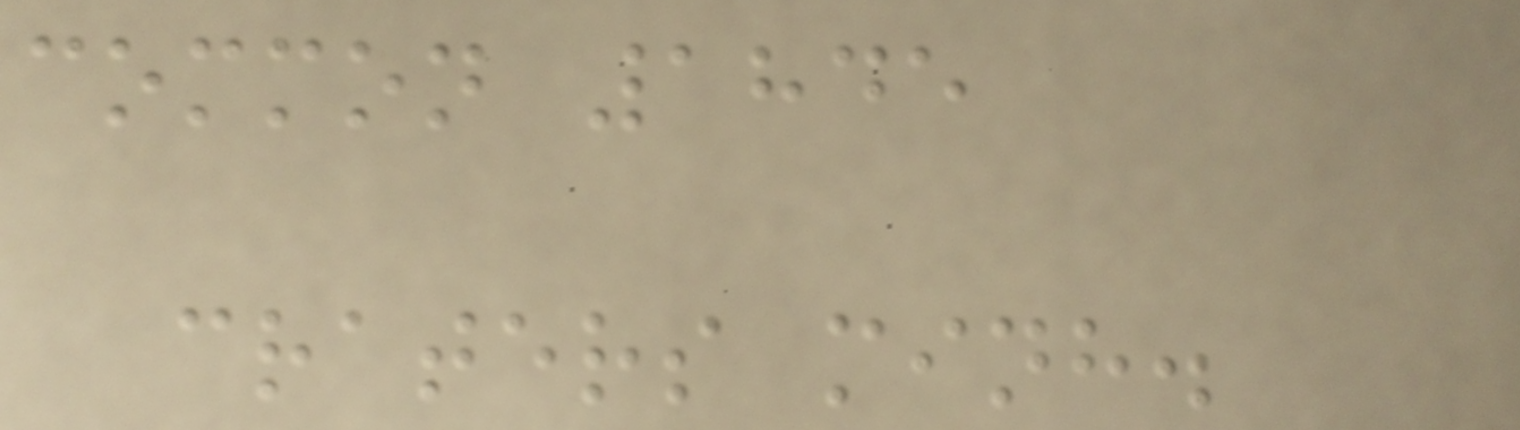common 1845
craters minh.
